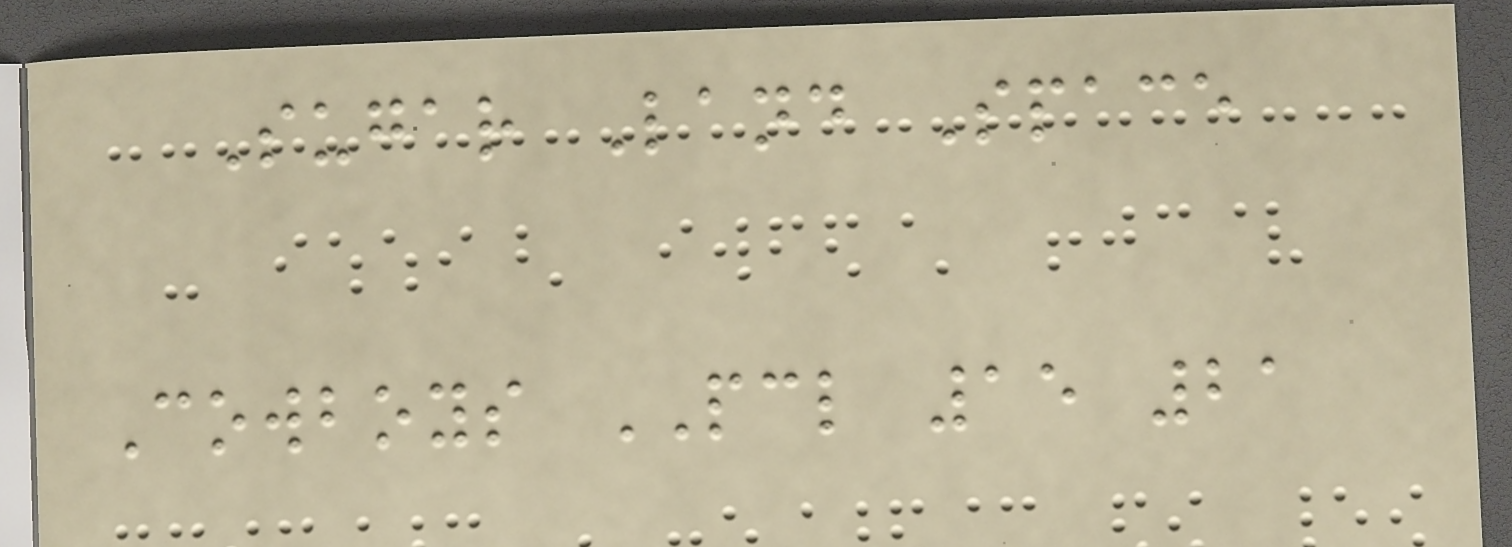Sugar Land Space
Cowboys PCL 15 21
